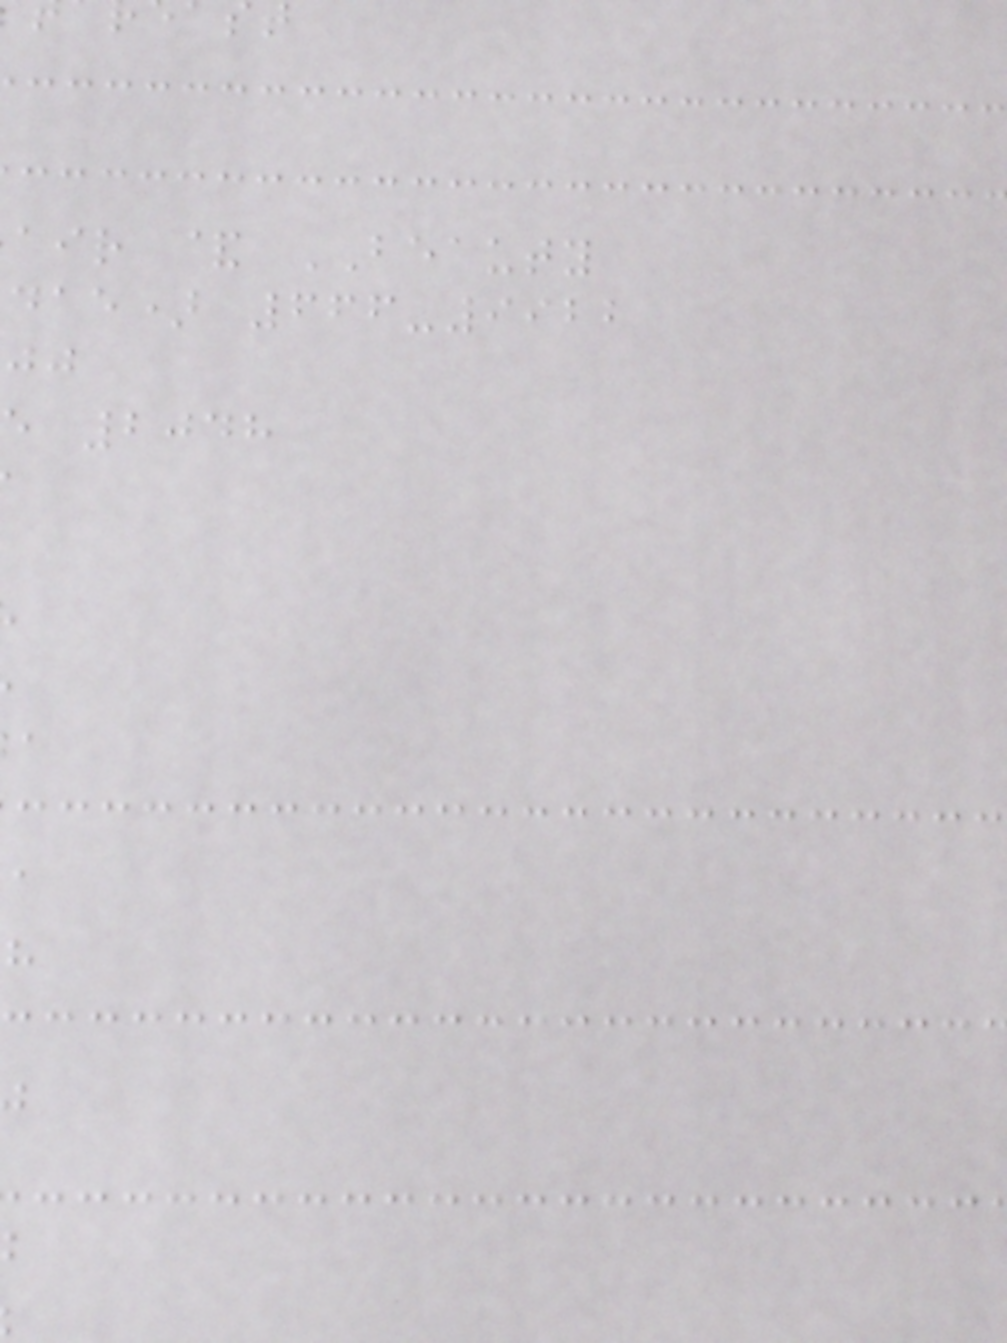air & BEAUTY
dae) 666-9922
e 2048
